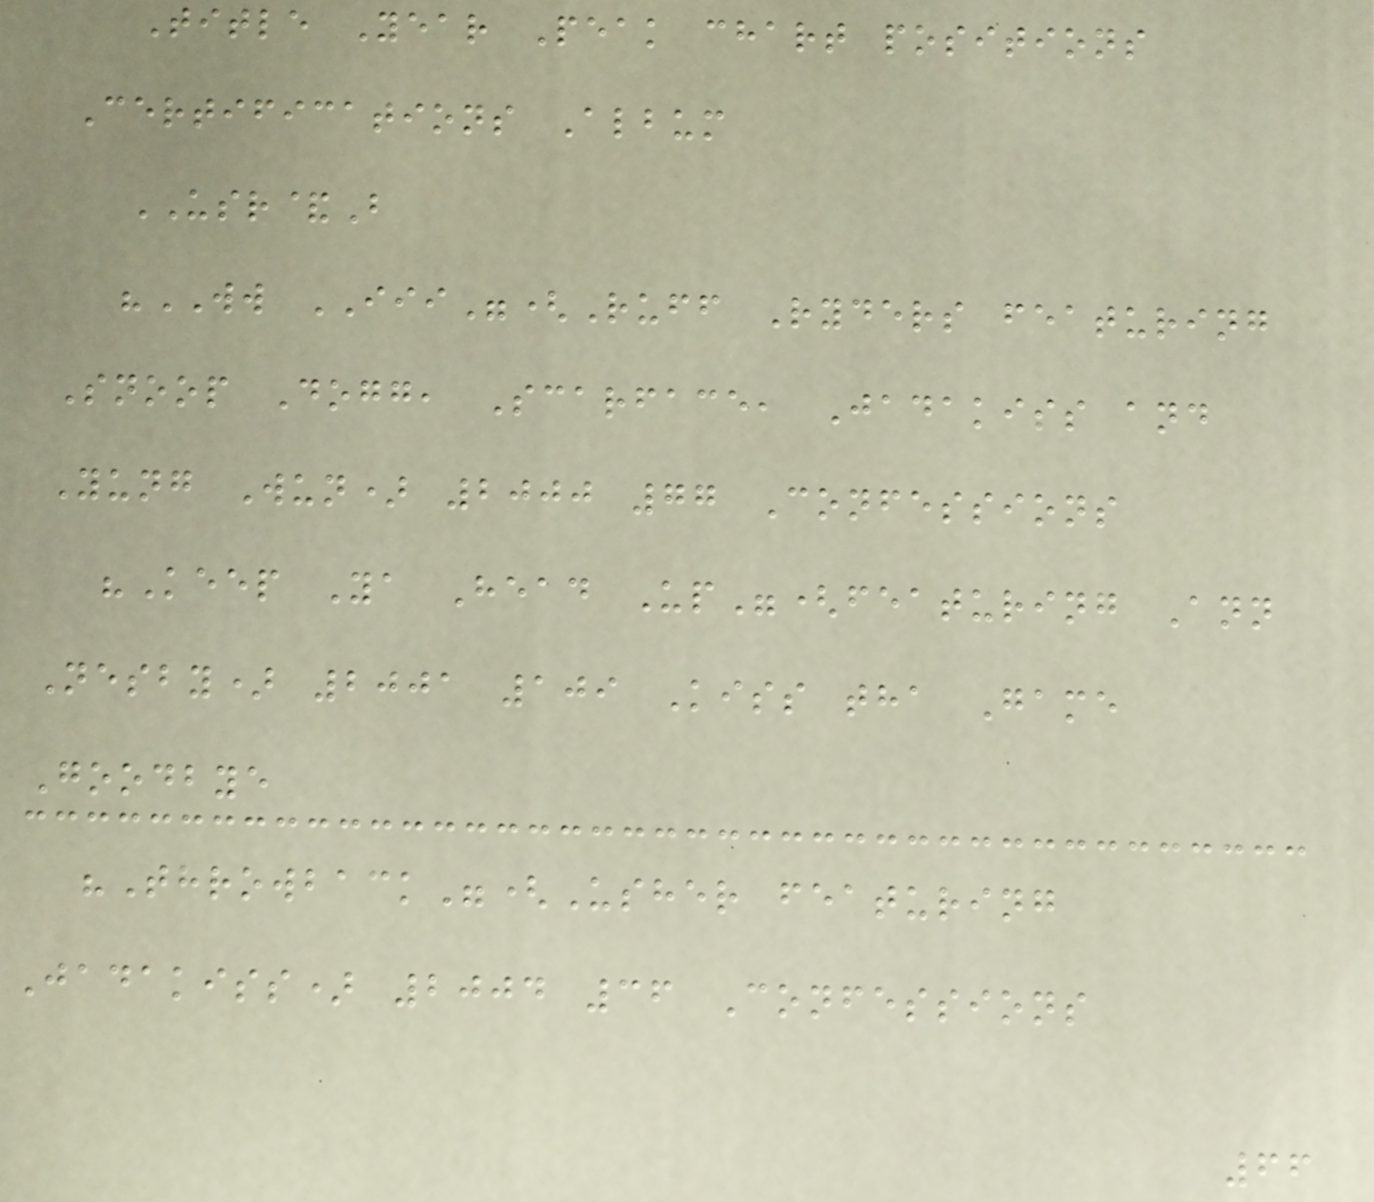Title Year Peak chart positions
Certifications Album
USR&B
"WW III"(Ruff Ryders featuring
Snoop Dogg, Scarface, Jadakiss and
Yung Wun) 2000 77 Confessions
"Keep Ya Head Up"(featuring Ann
Nesby) 2001 109 Kiss tha Game
Goodbye
"Throwback"(Usher featuring
Jadakiss) 2004 36 Confessions
66
